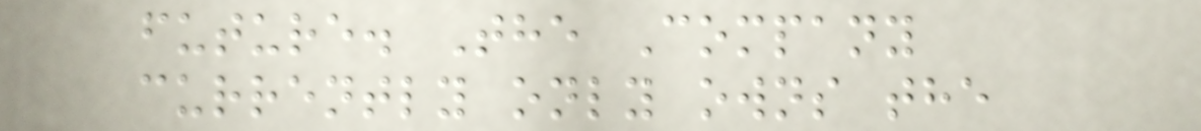future. The Company
currently only owns the
